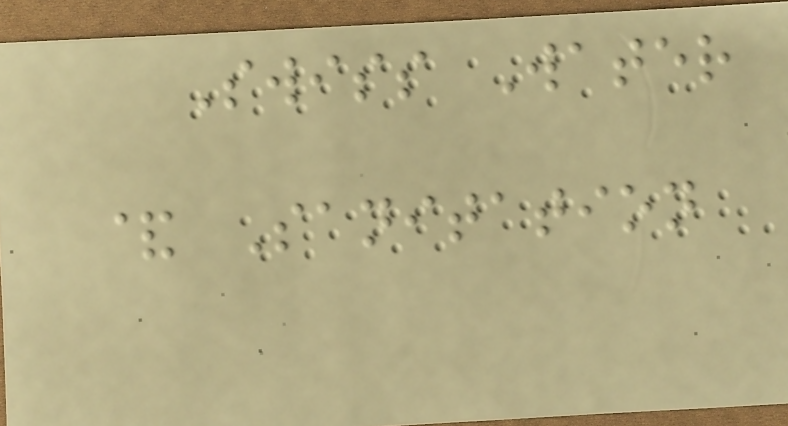Swiss Water
& Sanitation
